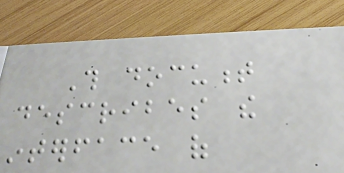This document
describes the
interface of
